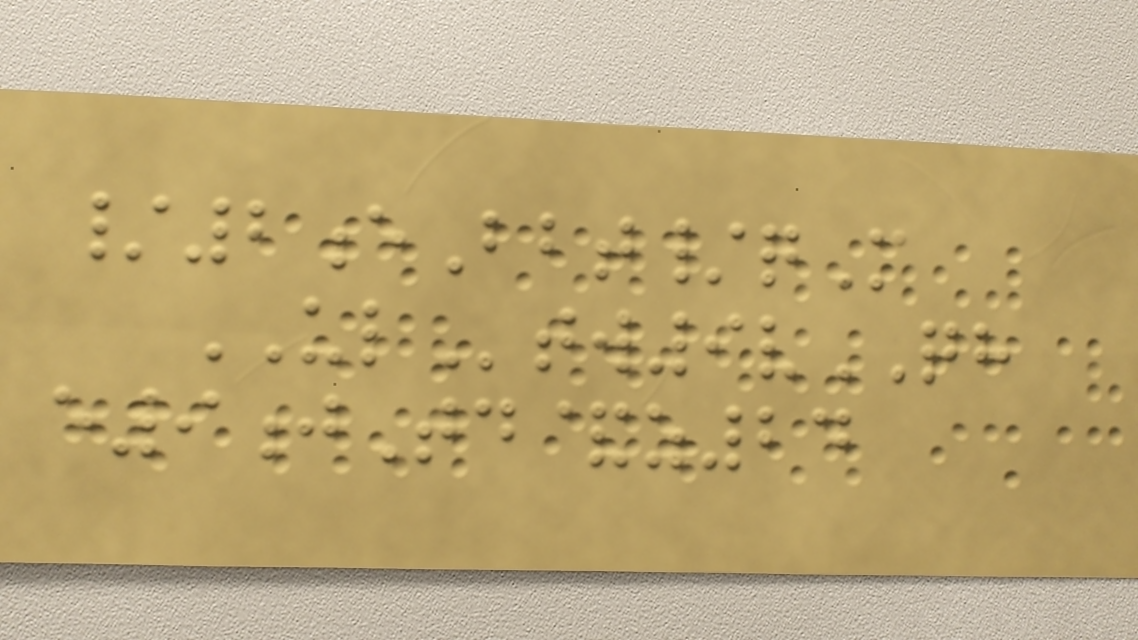/2eBbt/qM
ULtw9vQH
e9jTd&z24
